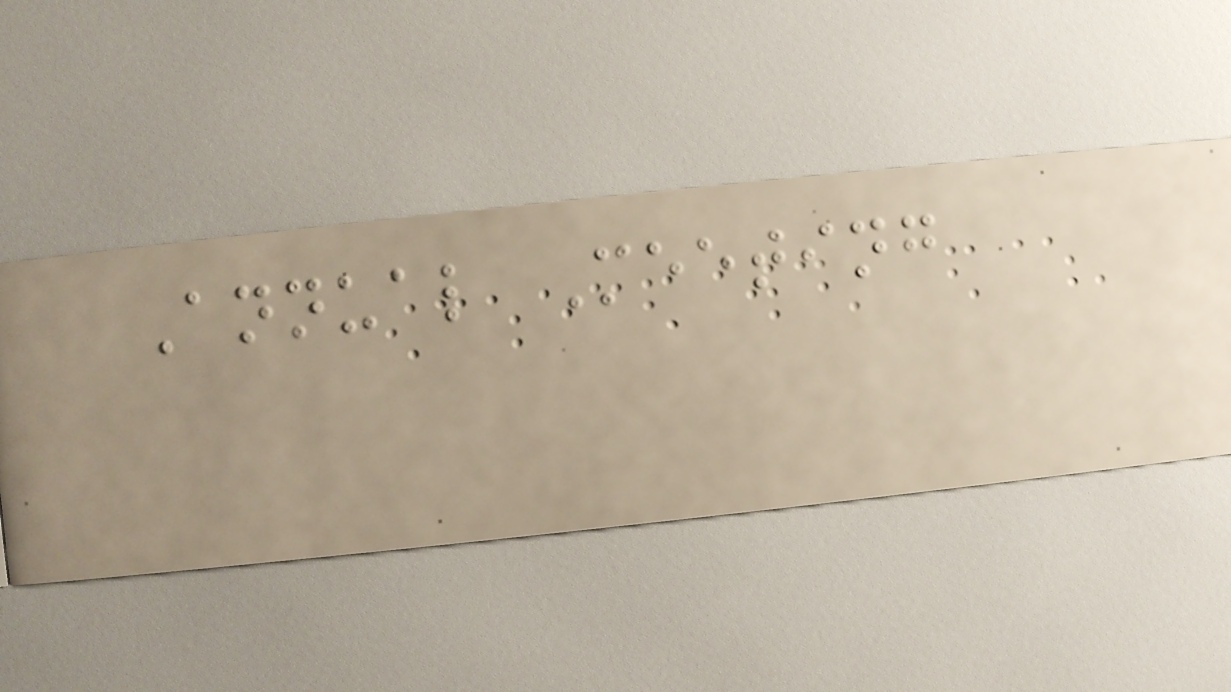Annual Meeting
